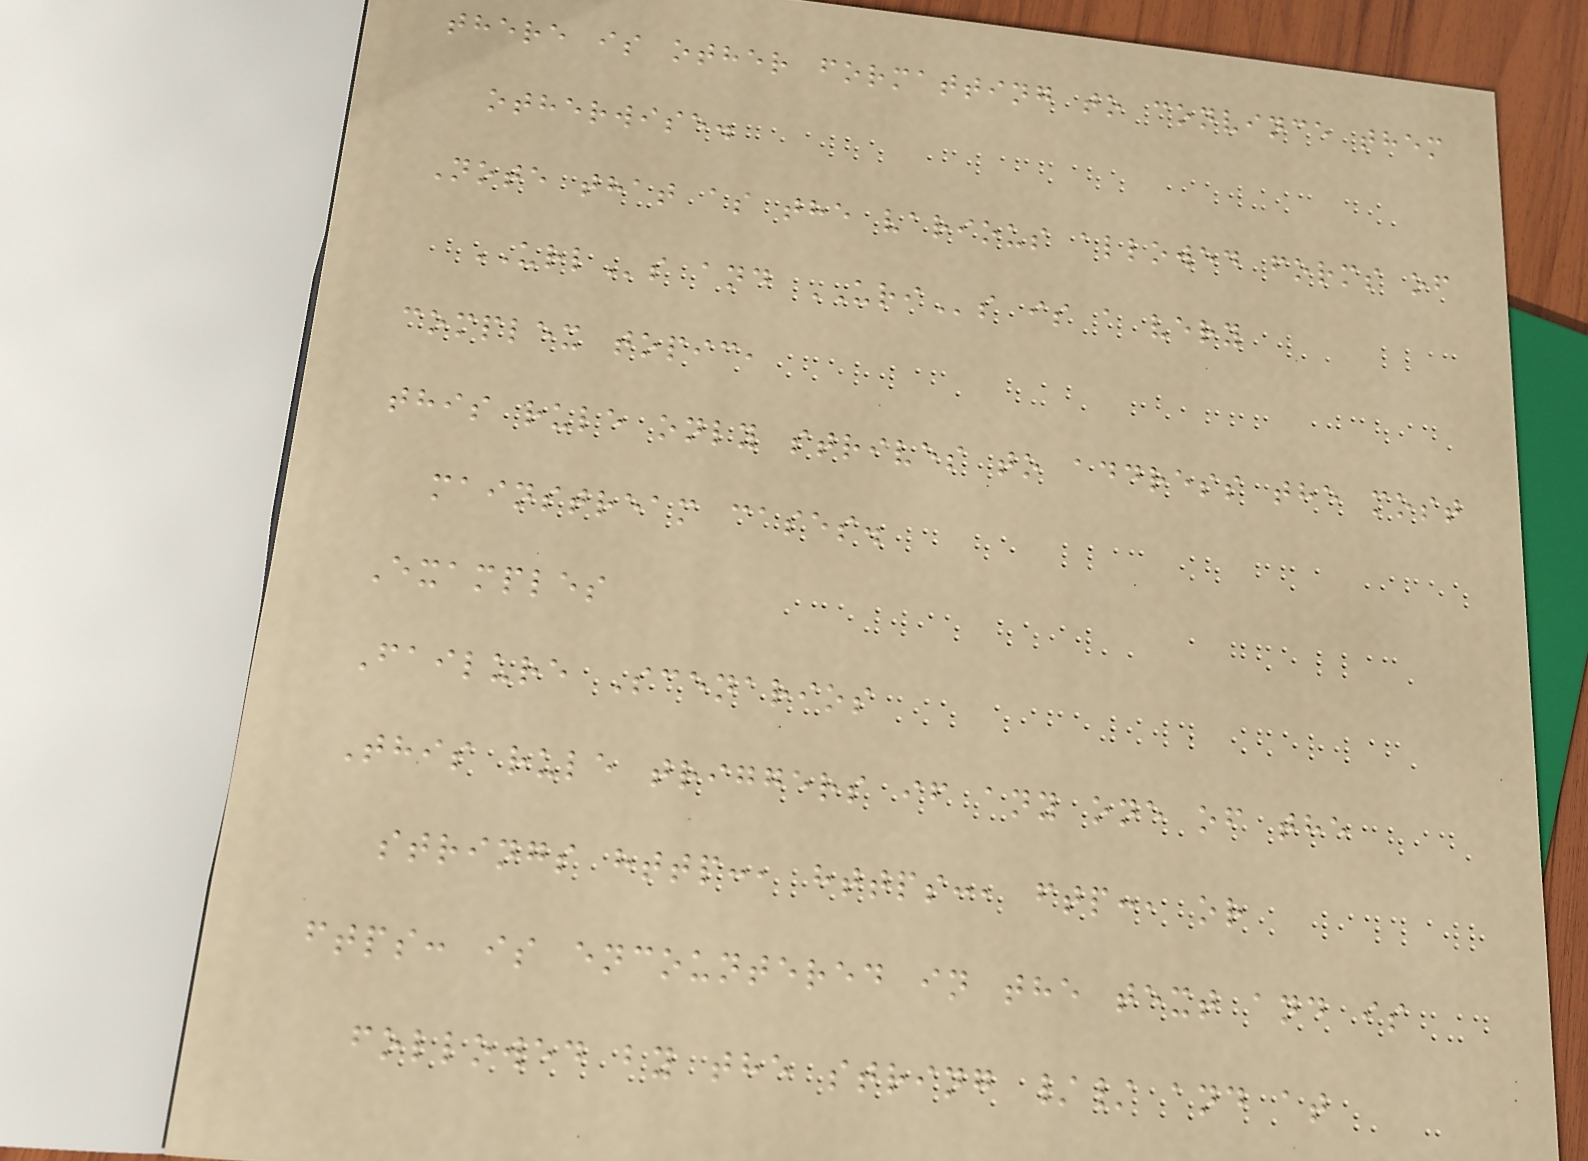there is other formatting to convince them
otherwise.
Note that as the various allowed forms of
URLs and URIs is a very
complex topic,
this rule only strives to address the most
mainstream cases.
Examples
Failure Scenarios
This rule triggers if any one of the
strings http:, https:, ftp:, or
ftps: is encountered in the text and is
followed by the string // and at
